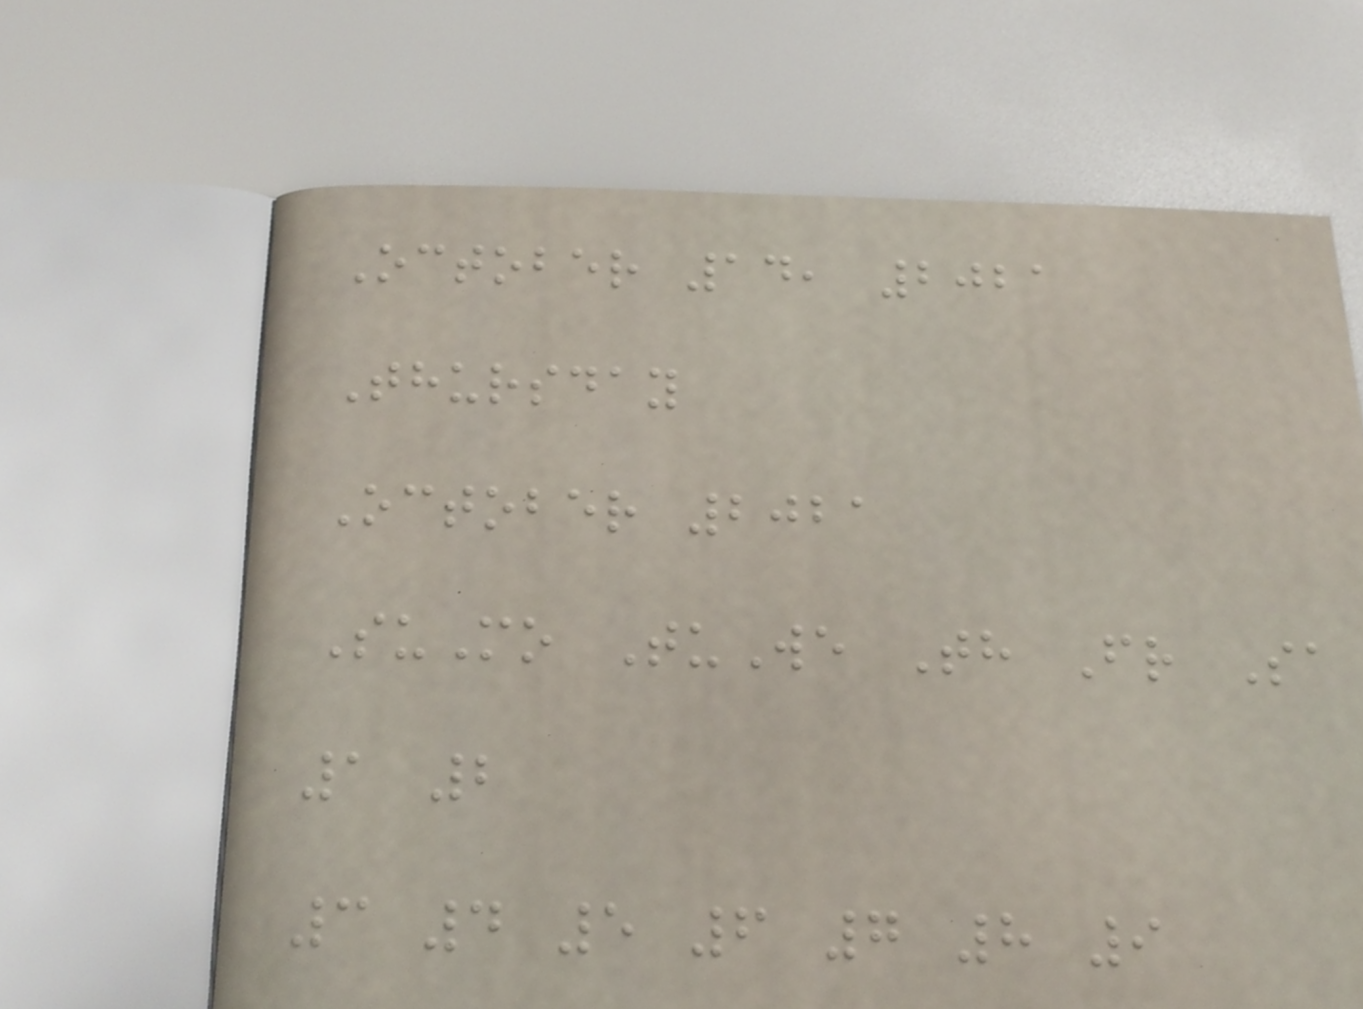October 14, 2021
Thursday
October 2021
SuMo TuWe Th Fr Sa
1 2
3 4 5 6 7 8 9
